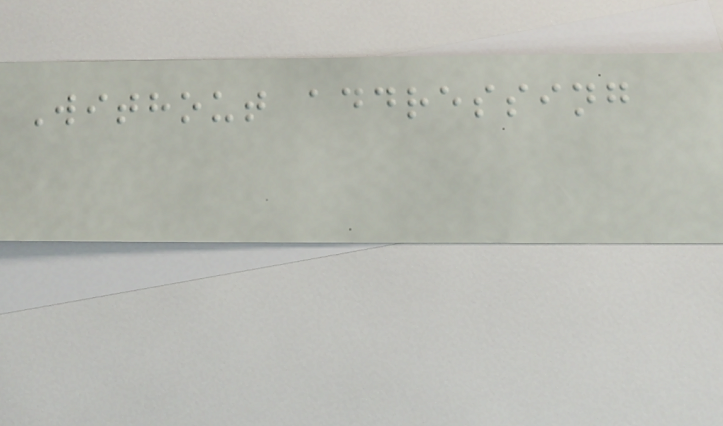Without addressing
